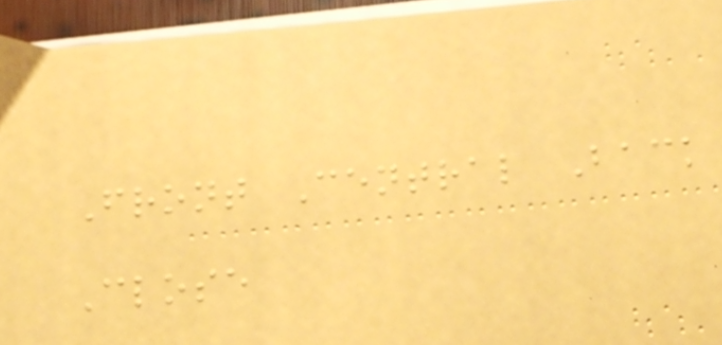Front Central Back
Close
